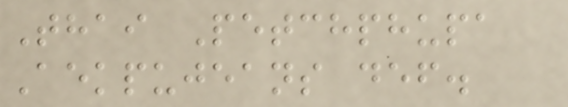Thai Petchphupa
Aekpujeans def.
